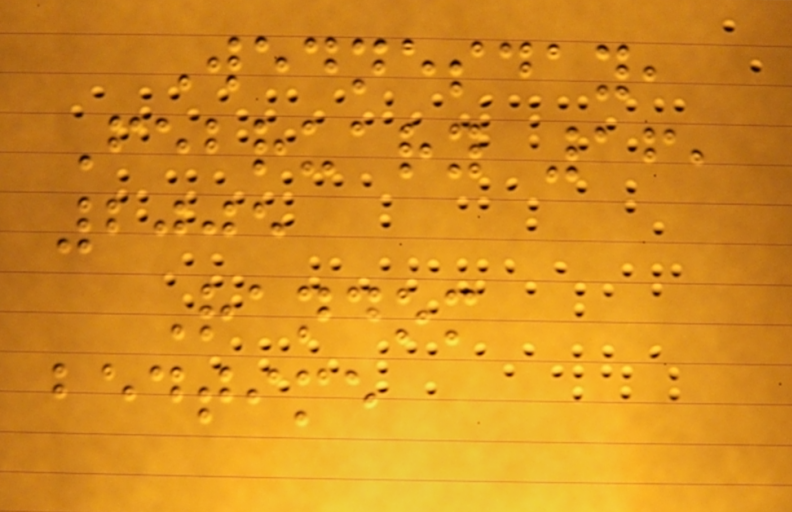Wednesday,
February 16,
2005
Random
bedtime
